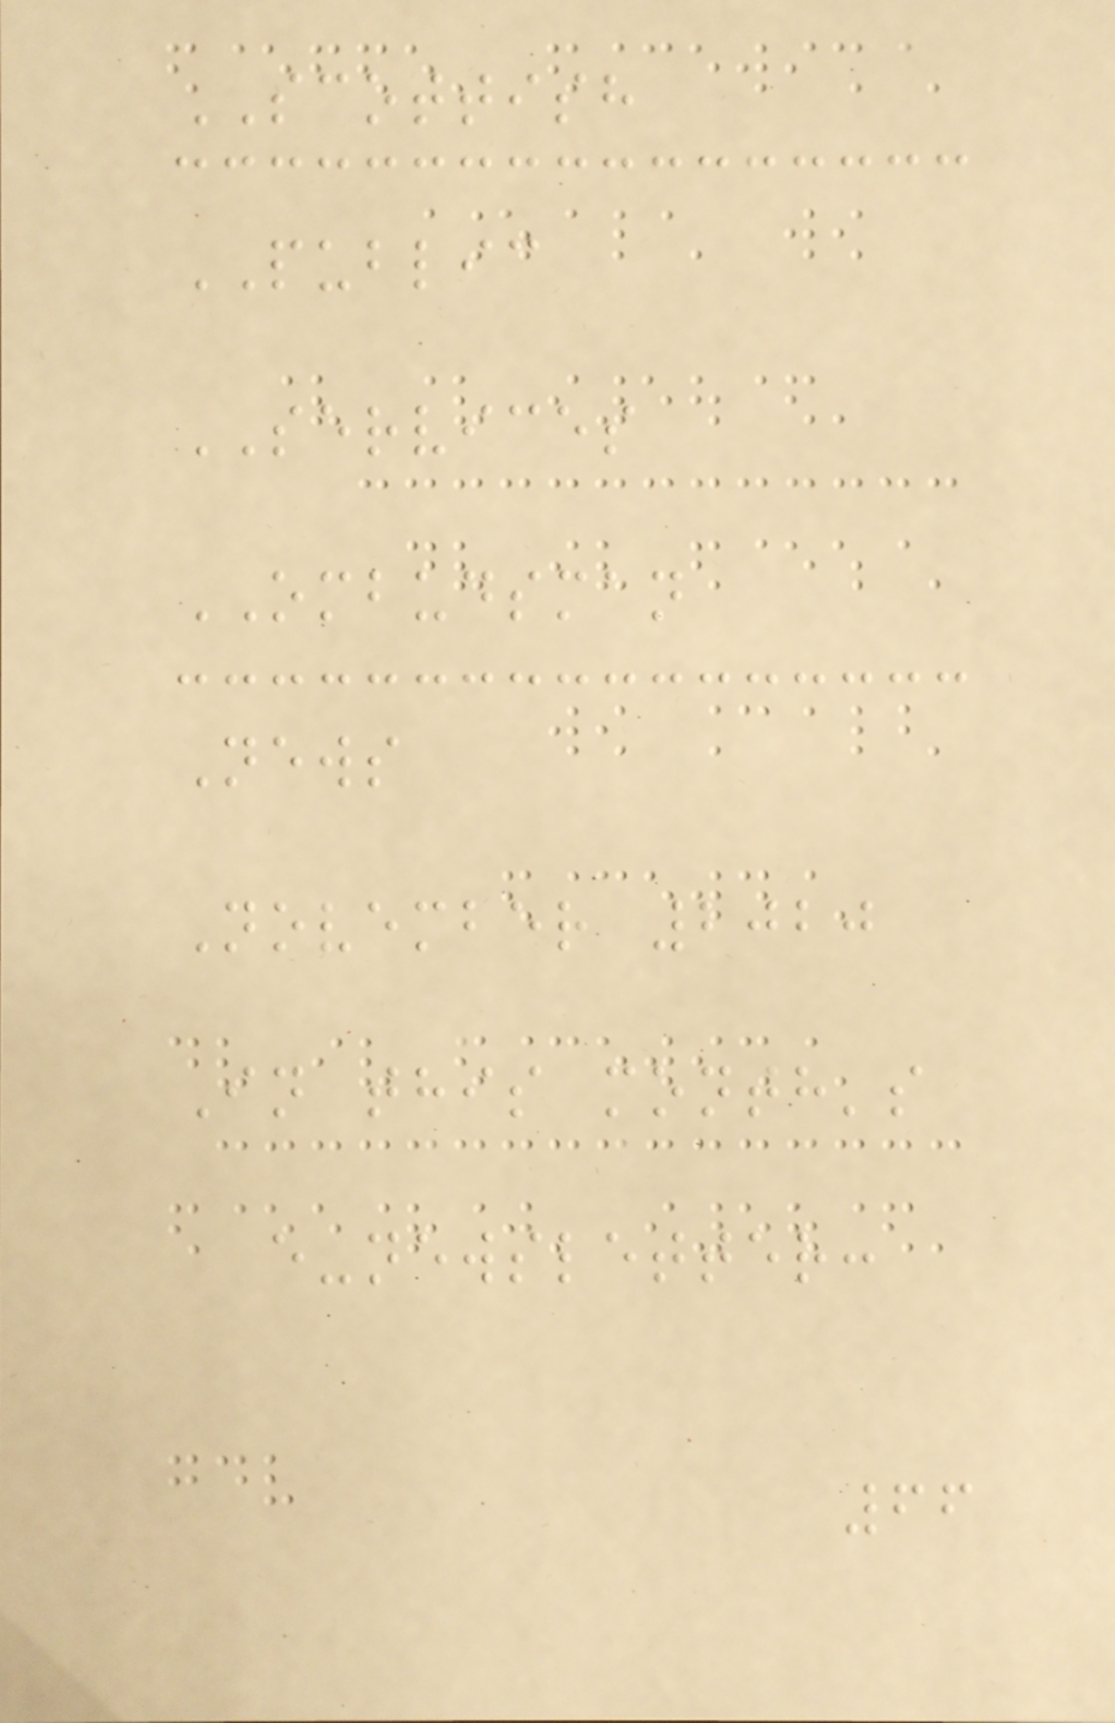SCOTTISH
PUBLIC
SERVICES
OMBUDSMAN
News
November 2020
In this month's
e-newsletter:
66
